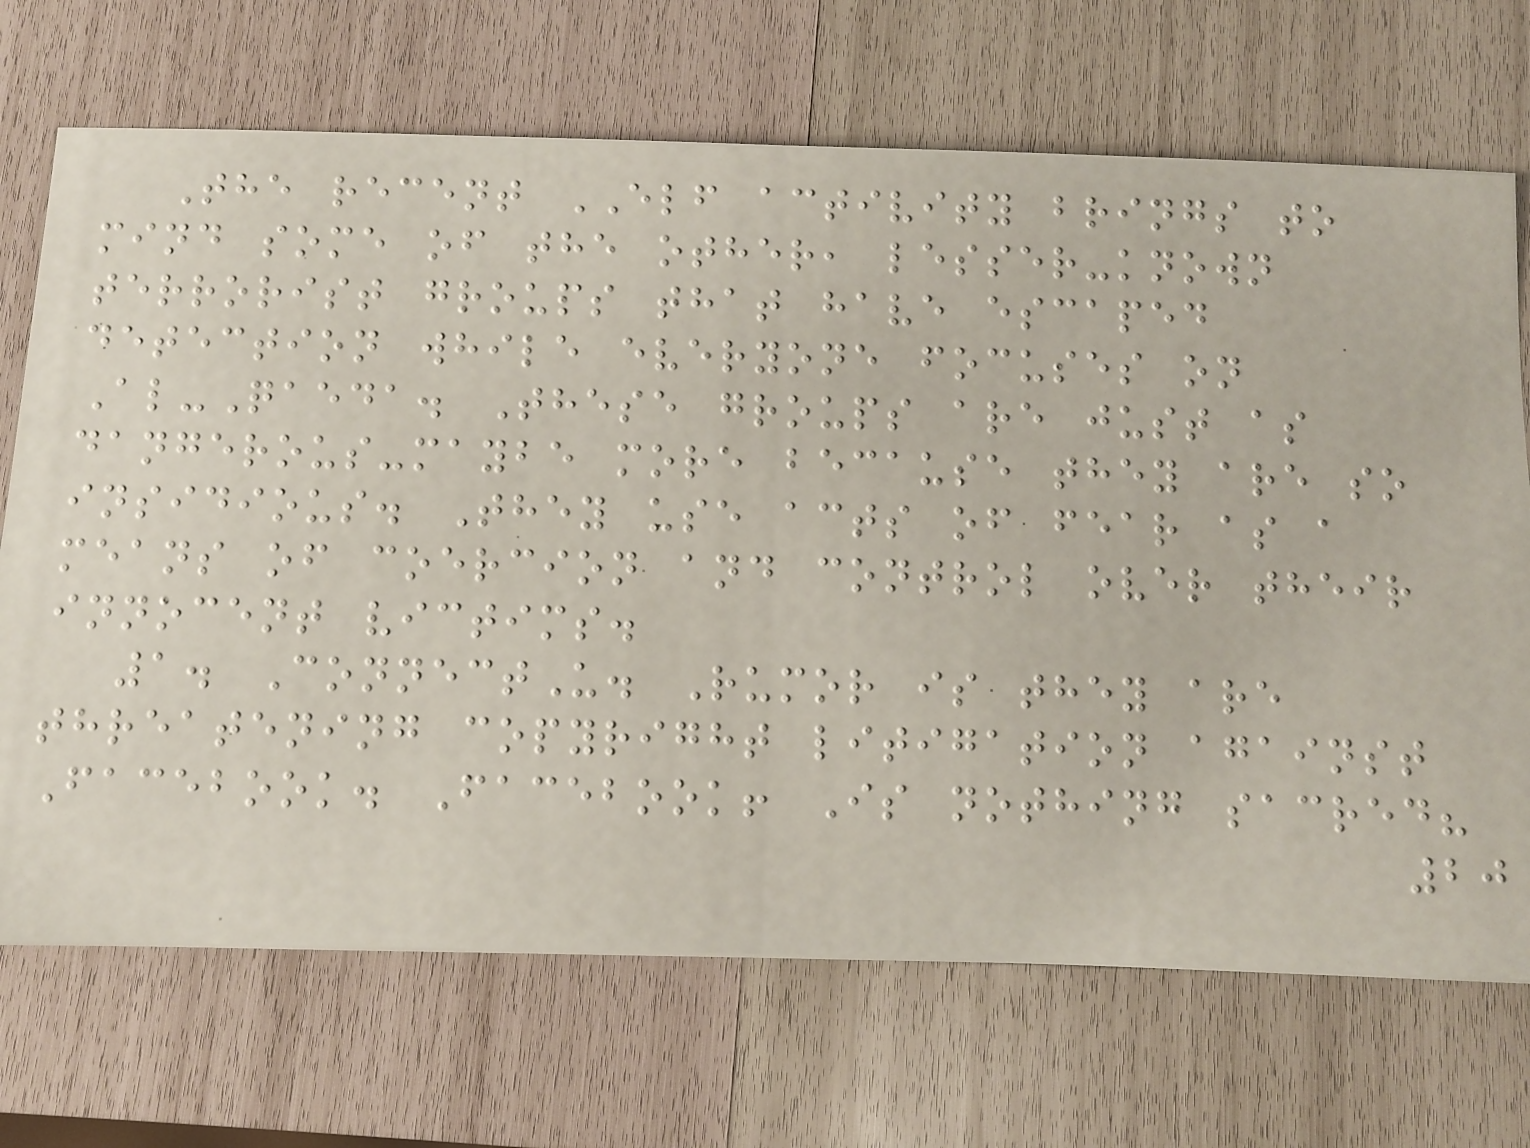The recent ELF activity brings to
mind some of the other, lesser-known
terrorist groups that have escaped
detection while everyone focuses on
Al-Qaeda. These groups are just as
dangerous-maybe more because they are so
insidious. They use acts of fear as a
means of coercion and control over their
innocent victims.
1. ConnectU. Rumor is they are
threatening copyright litigation against
Facebook. Facebook! Is nothing sacred?
20
